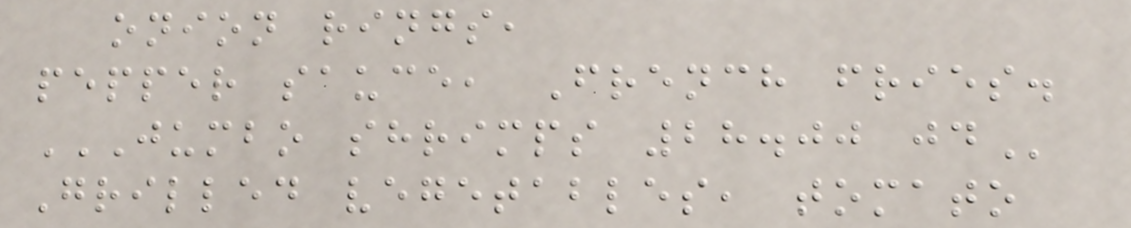onion rings,
pepper sauce, French fries.
JUMBO SHRIMPS 28.00 JD
Grilled vegetables, tomato
